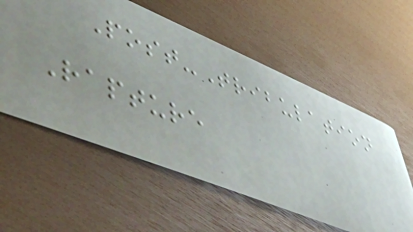Post-Tribulation
Rapture
